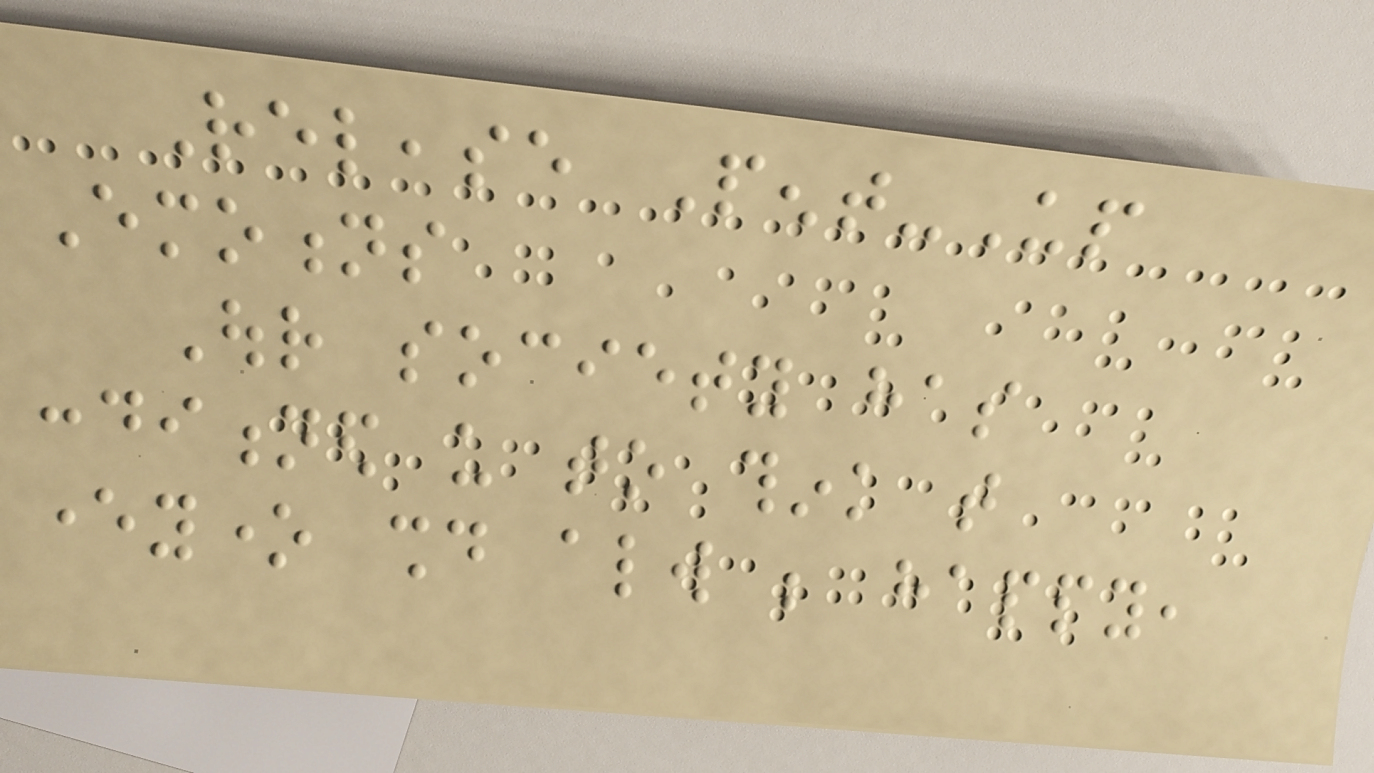Release Pent-Up
Emotions
Our society has
conditioned us to think that
everyone should always be happy,
